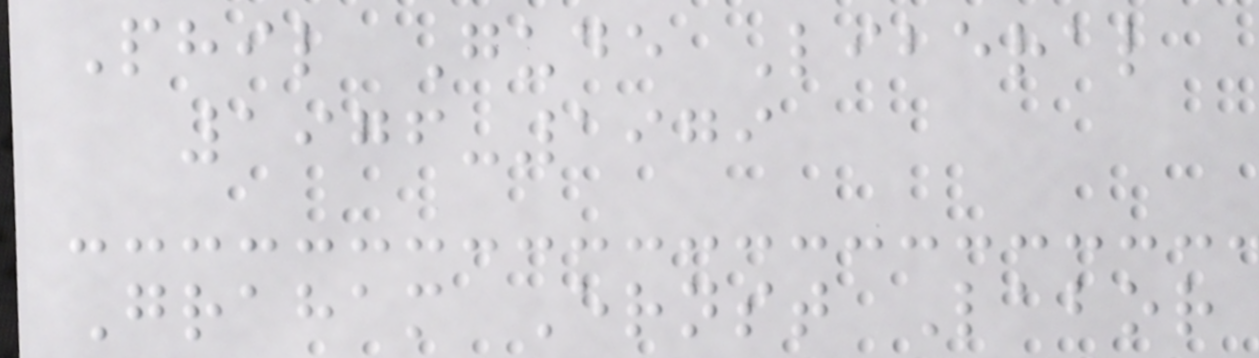Phil Gude Liberal
1976-1979
Graham Ernst Labor
